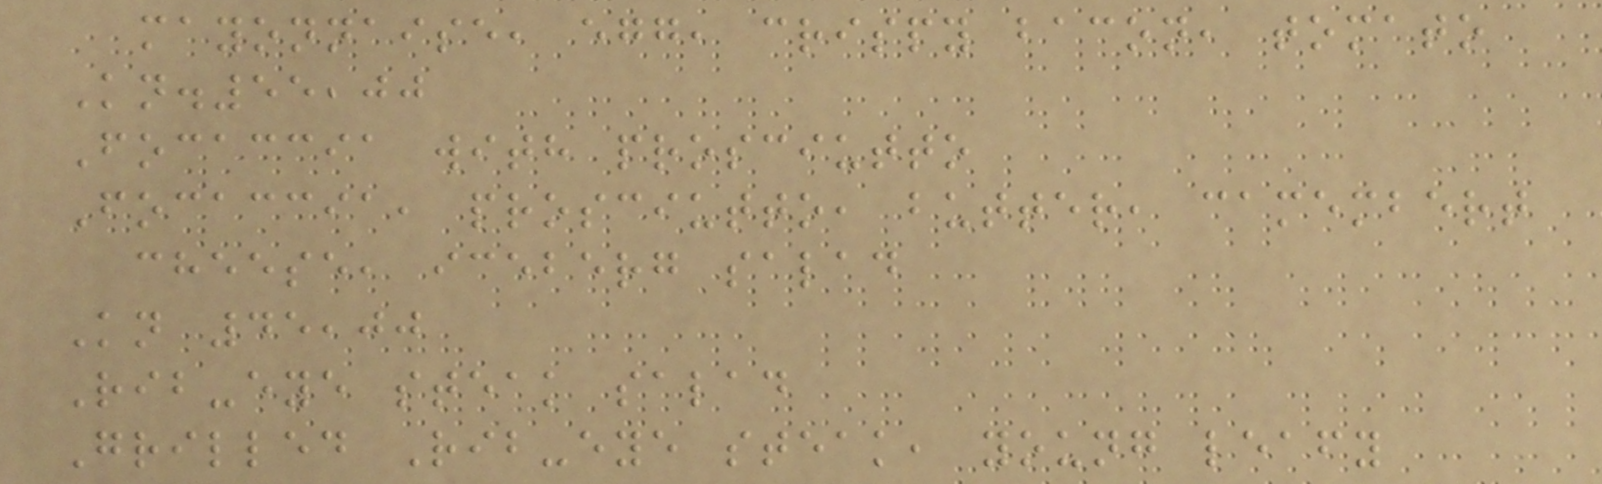mayonnaise, egg, crispy bacon, tomato
Kn.55,00
Focaccia with prosciutto
Focaccia, prosciutto, butter, camembert
cheese, iceberg salad
Kn 45,00
Rib-eye steak salad
Grilled Rib-eye steak, young leafy
